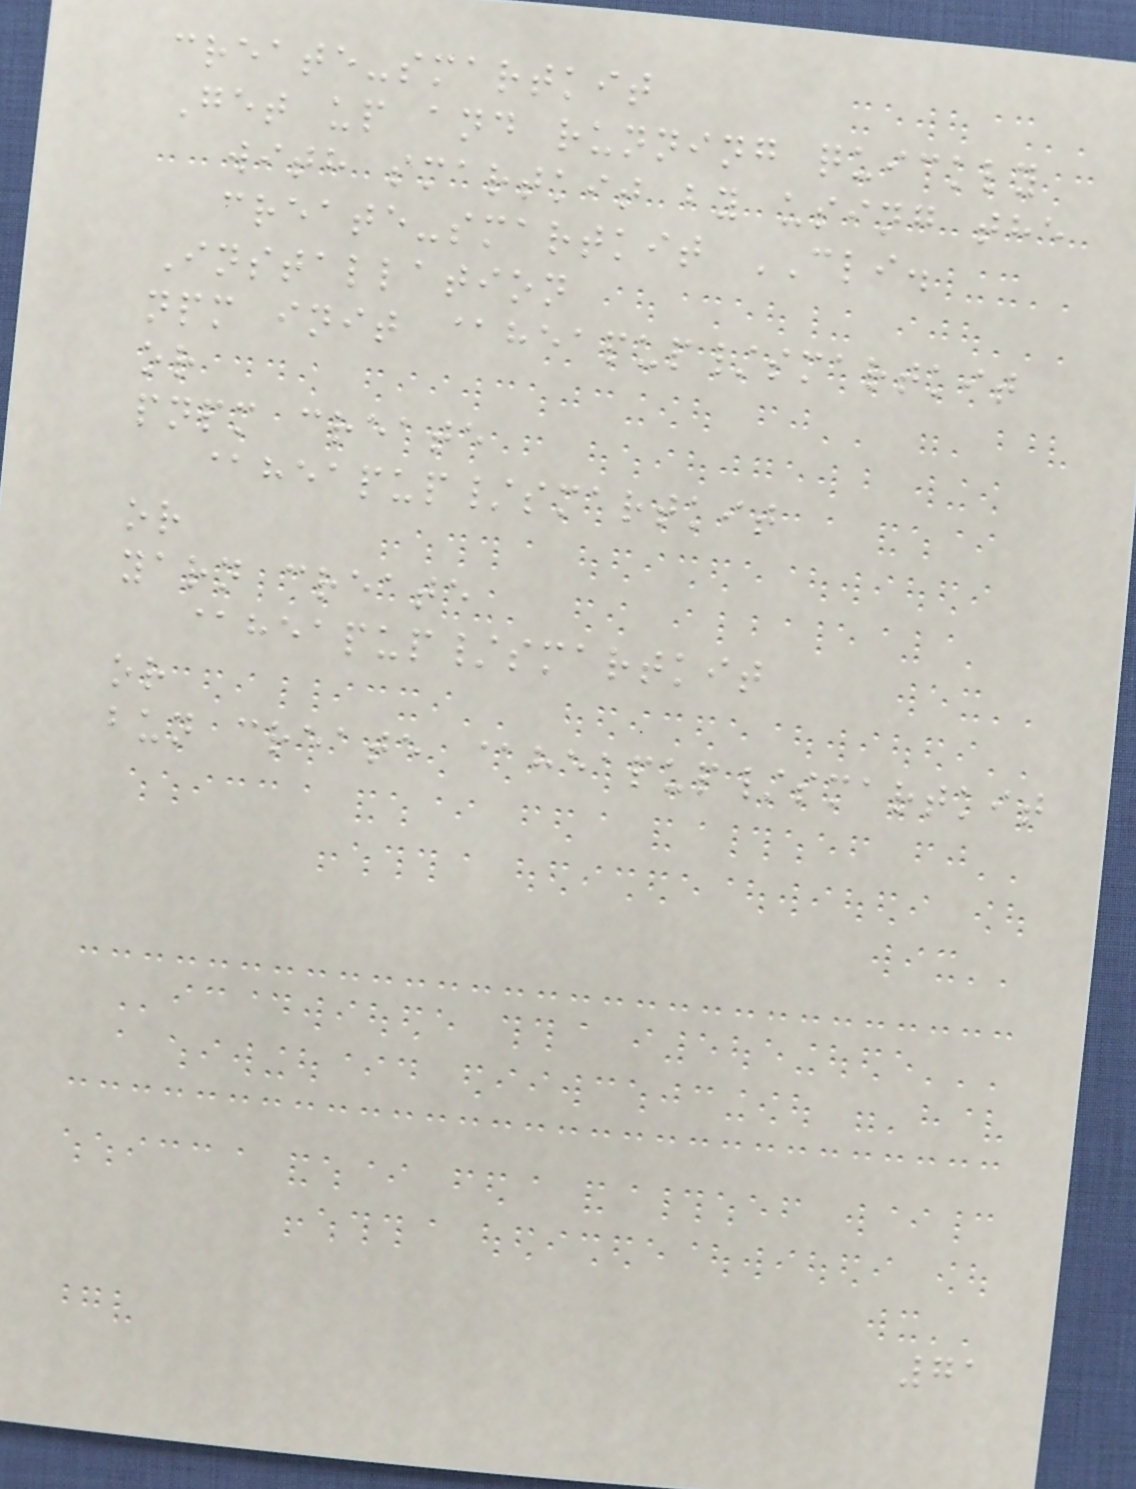create-smartkit
Get up and running quickly
with smartkit by using the
create-smartkit CLI.
Installation
npm init @heapup/smartkit
or
pnpm create
@heapup/smartkit
or
yarn create
@heapup/smartkit
or
bun create @heapup/smartkit
71
